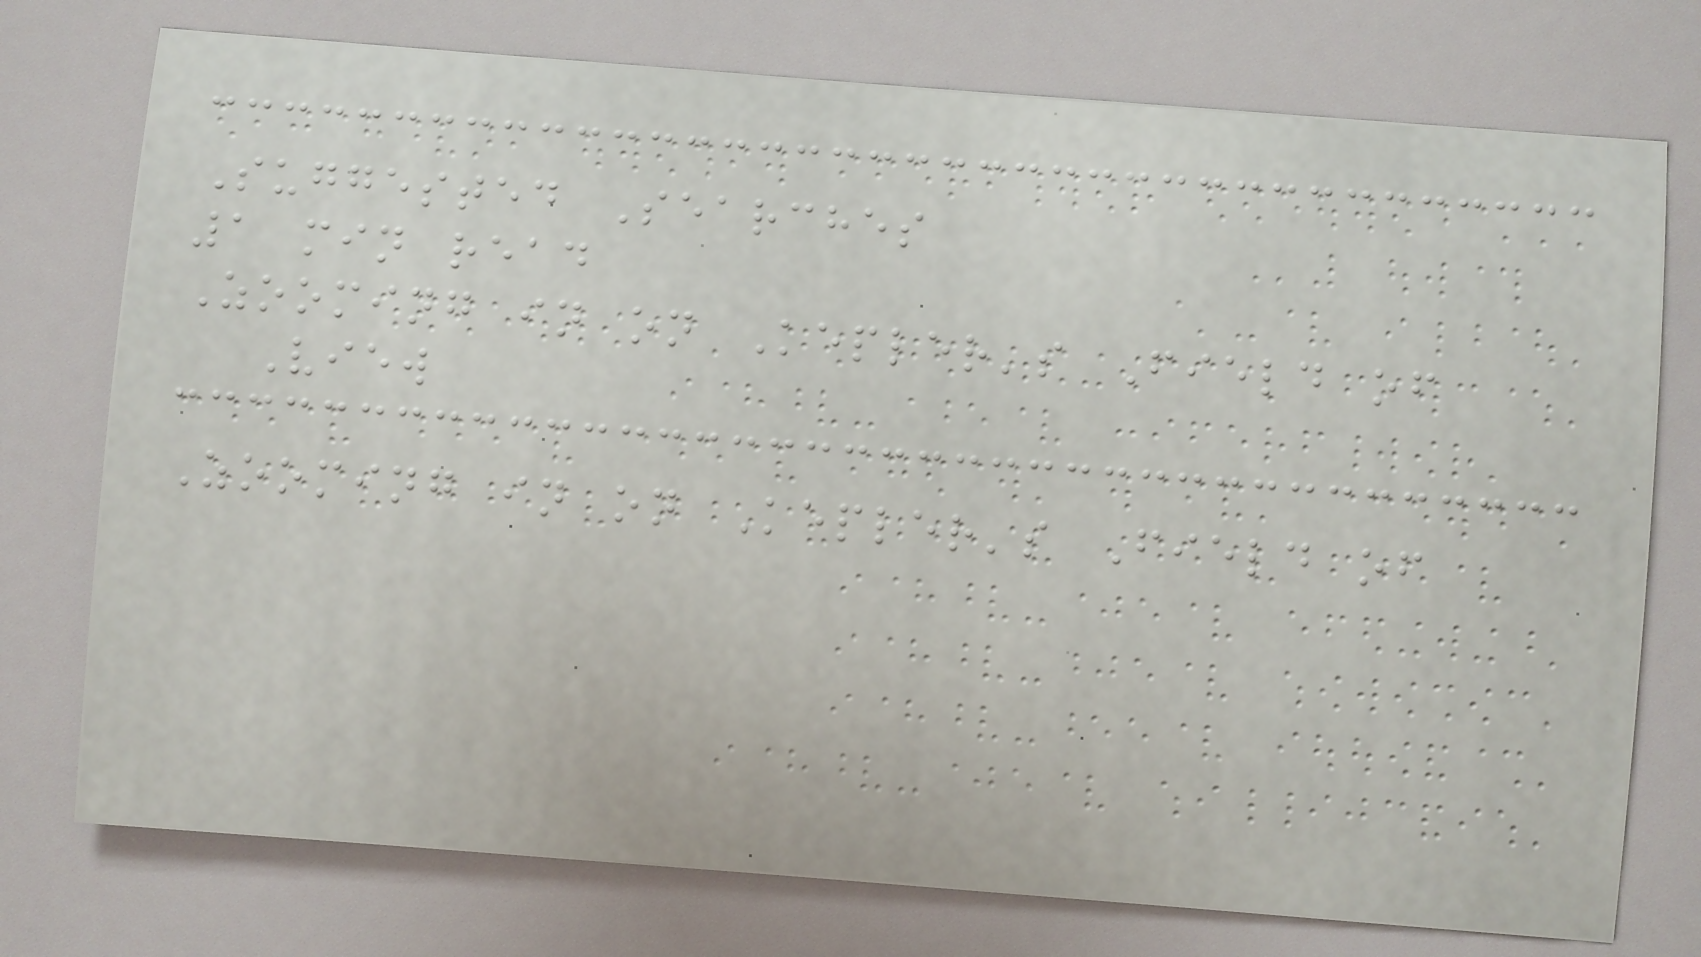Suggested Searches
1 min read
Zooming in on Kepler's Field of
View
Zooming in on Kepler's Field of
